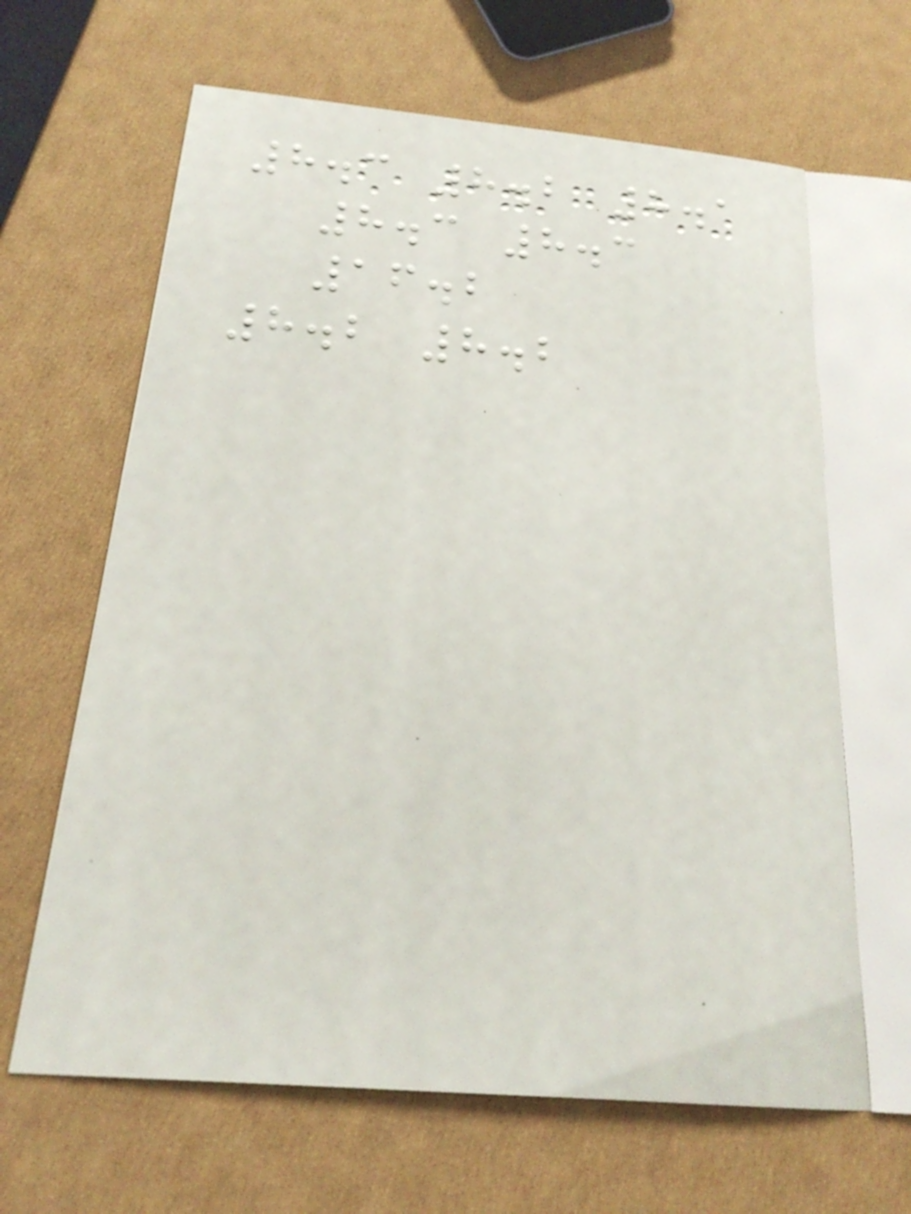8.3 8.2 8.1
8.3 8.3
16.2
8.2 8.2
